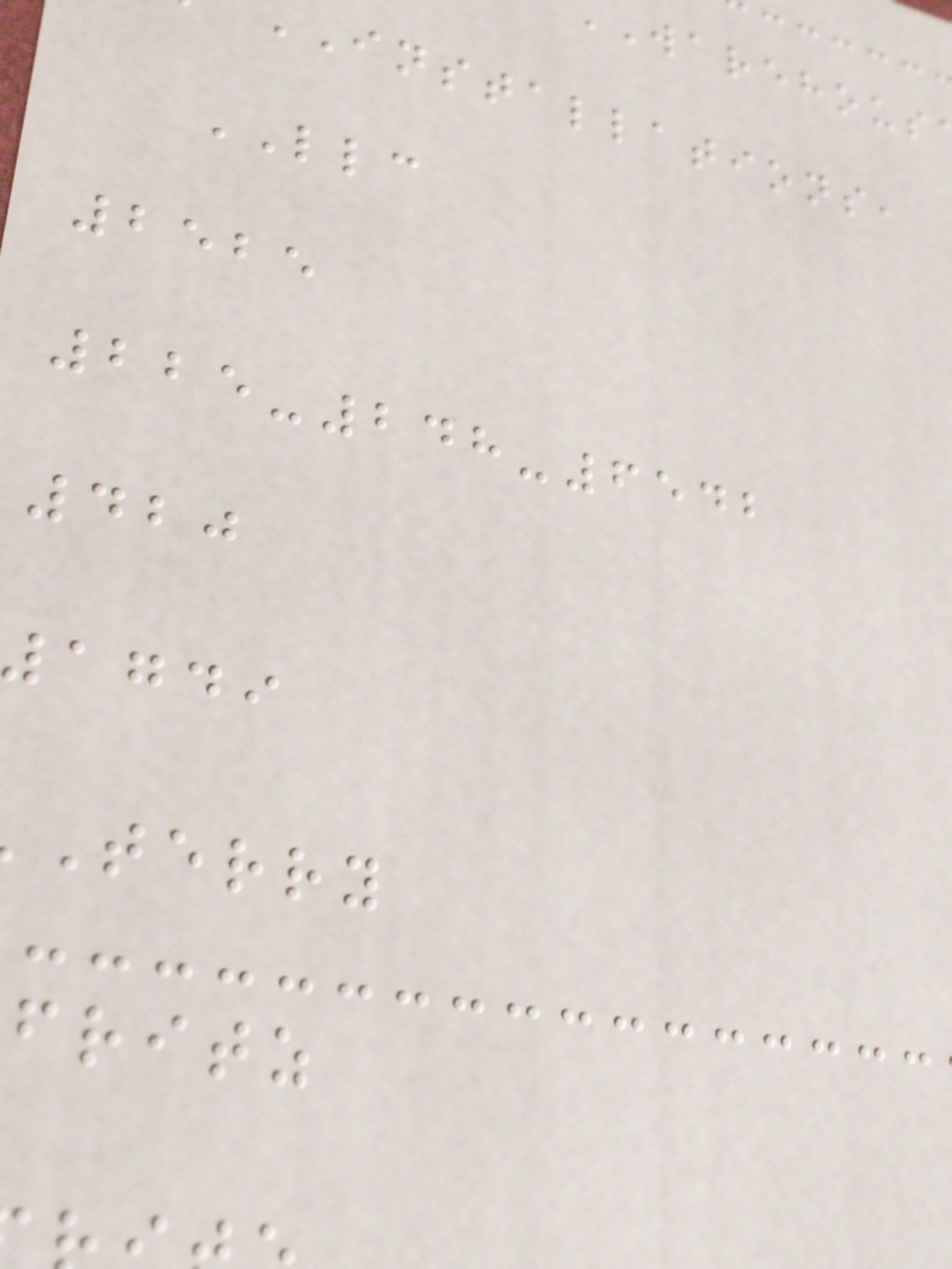installations,
LLC
2525
225-248-6542
420
1749
terry
fritz
